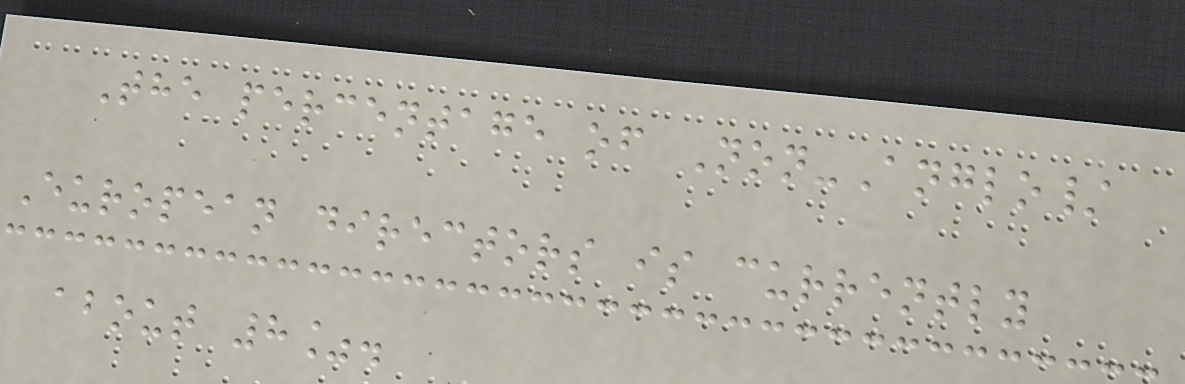The percentage of Non-Anglo/
European directors is currently
about 8%.
